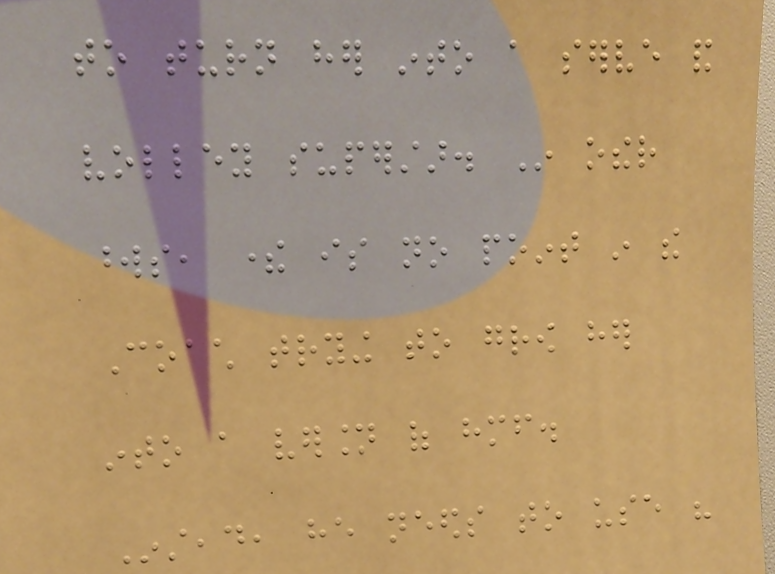to turn her into a serve and
volley superstar. In other
words, there is no point in the
Coach trying to grow her
into a version of himself.
Instead, he needs to use his
